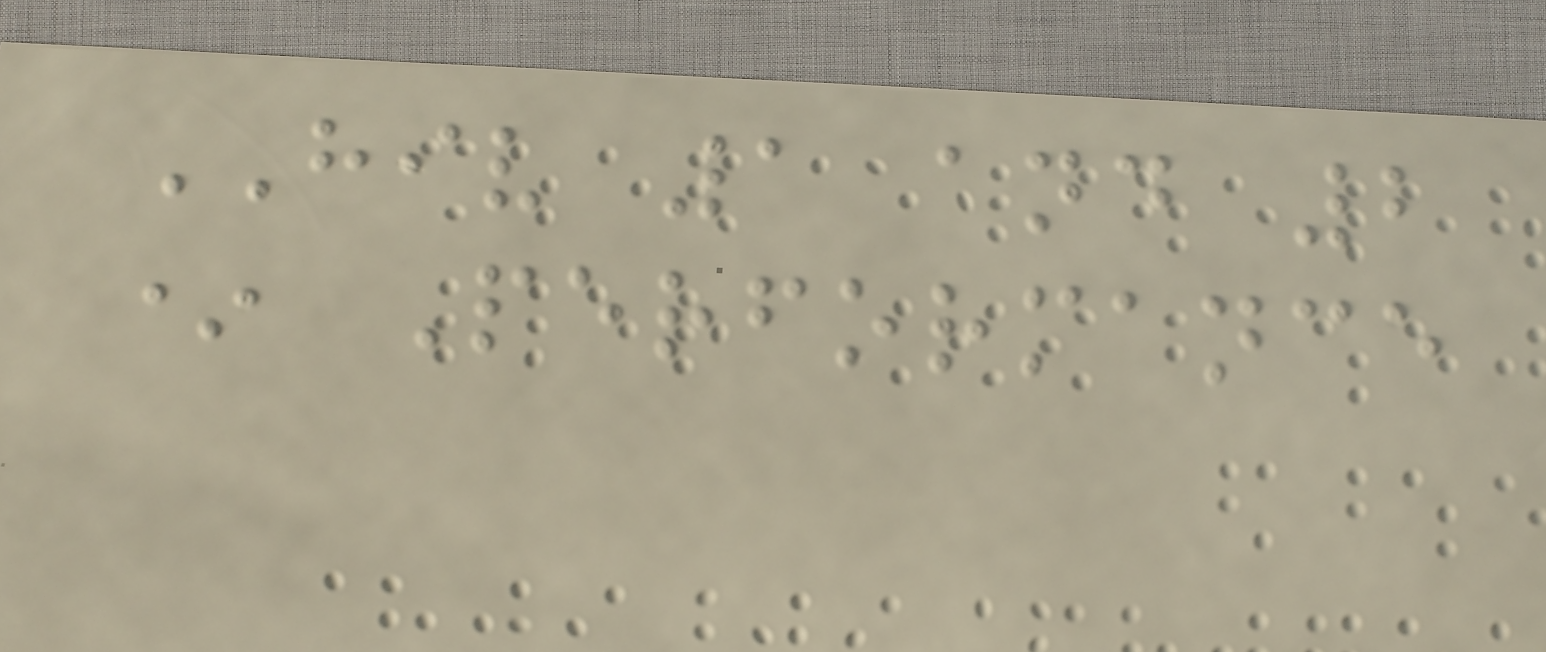HIV 1 and 2
* Performance
